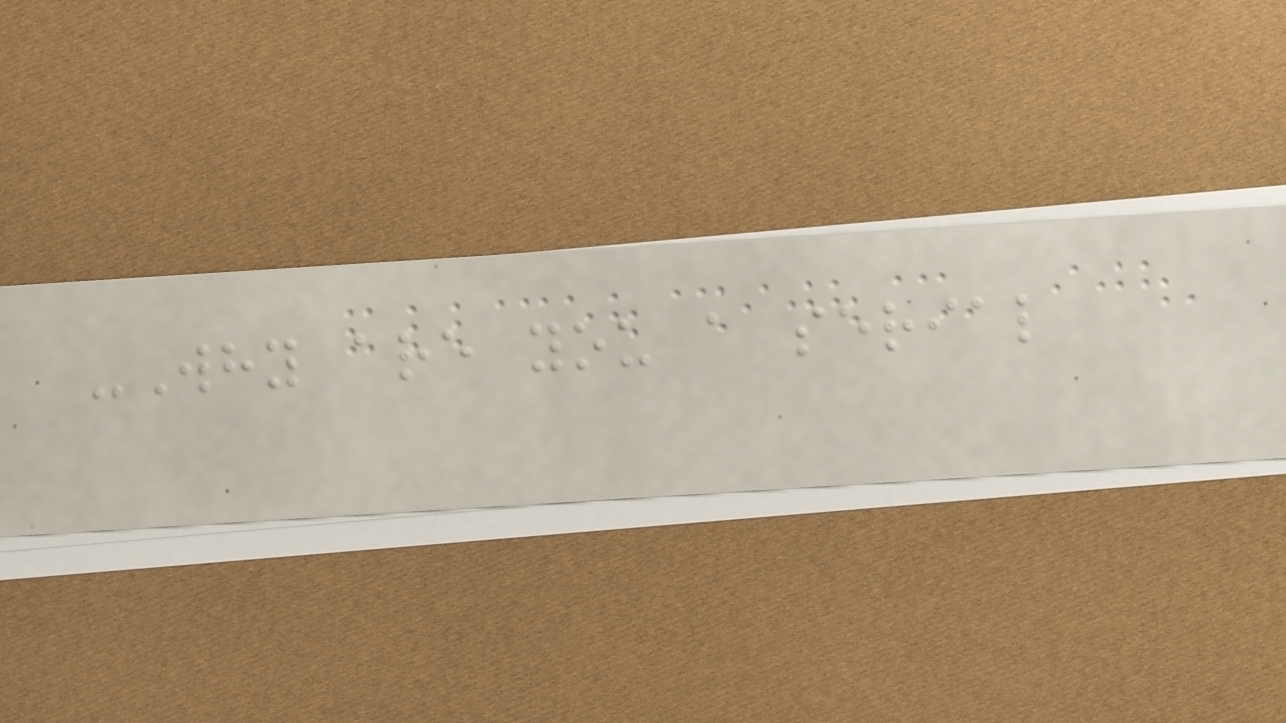-Why are you a serial
